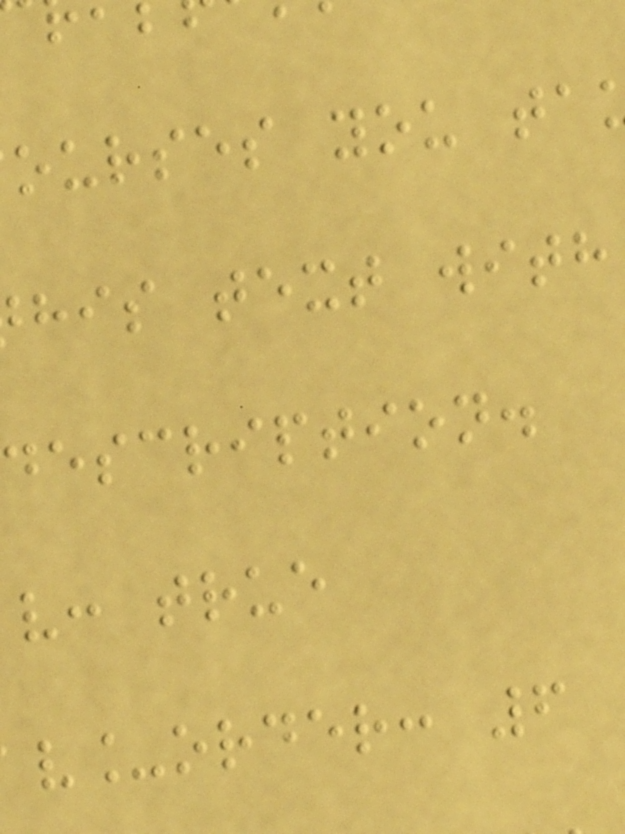ourses you ta
his text with
description.
v: true
v_order: 6
